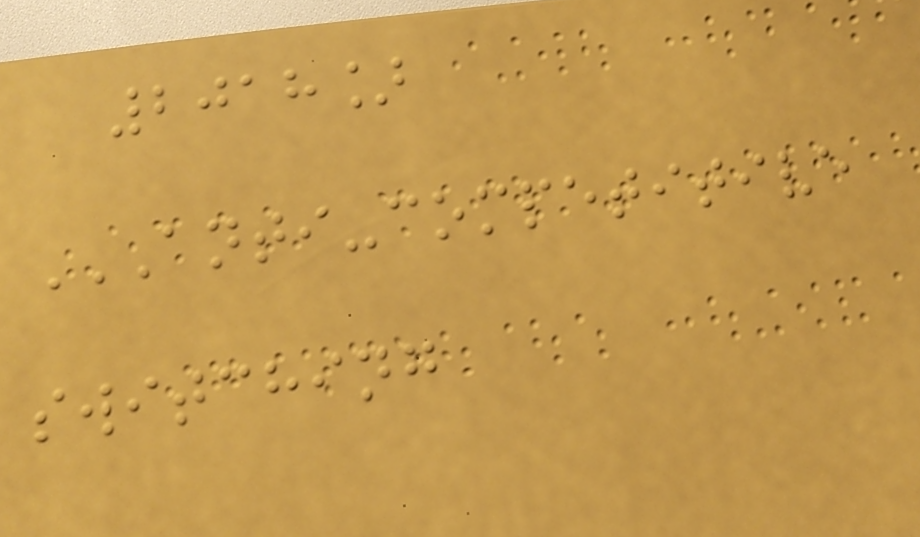2018]
ANTI-COMPETITIVE
SWITCHING
